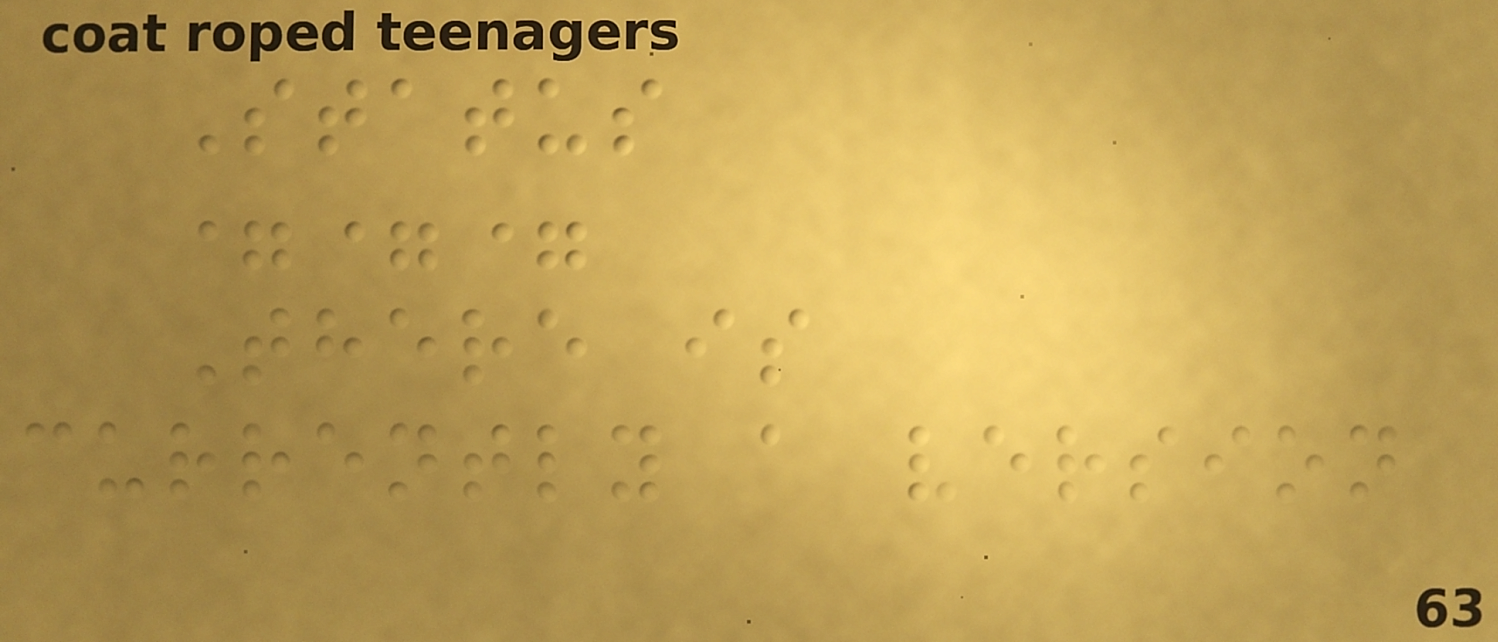Status
===
There is
currently a version
